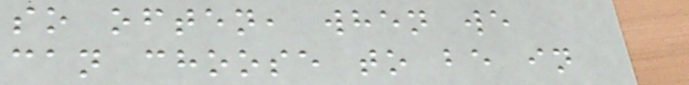so often, when we
can choose to be in
